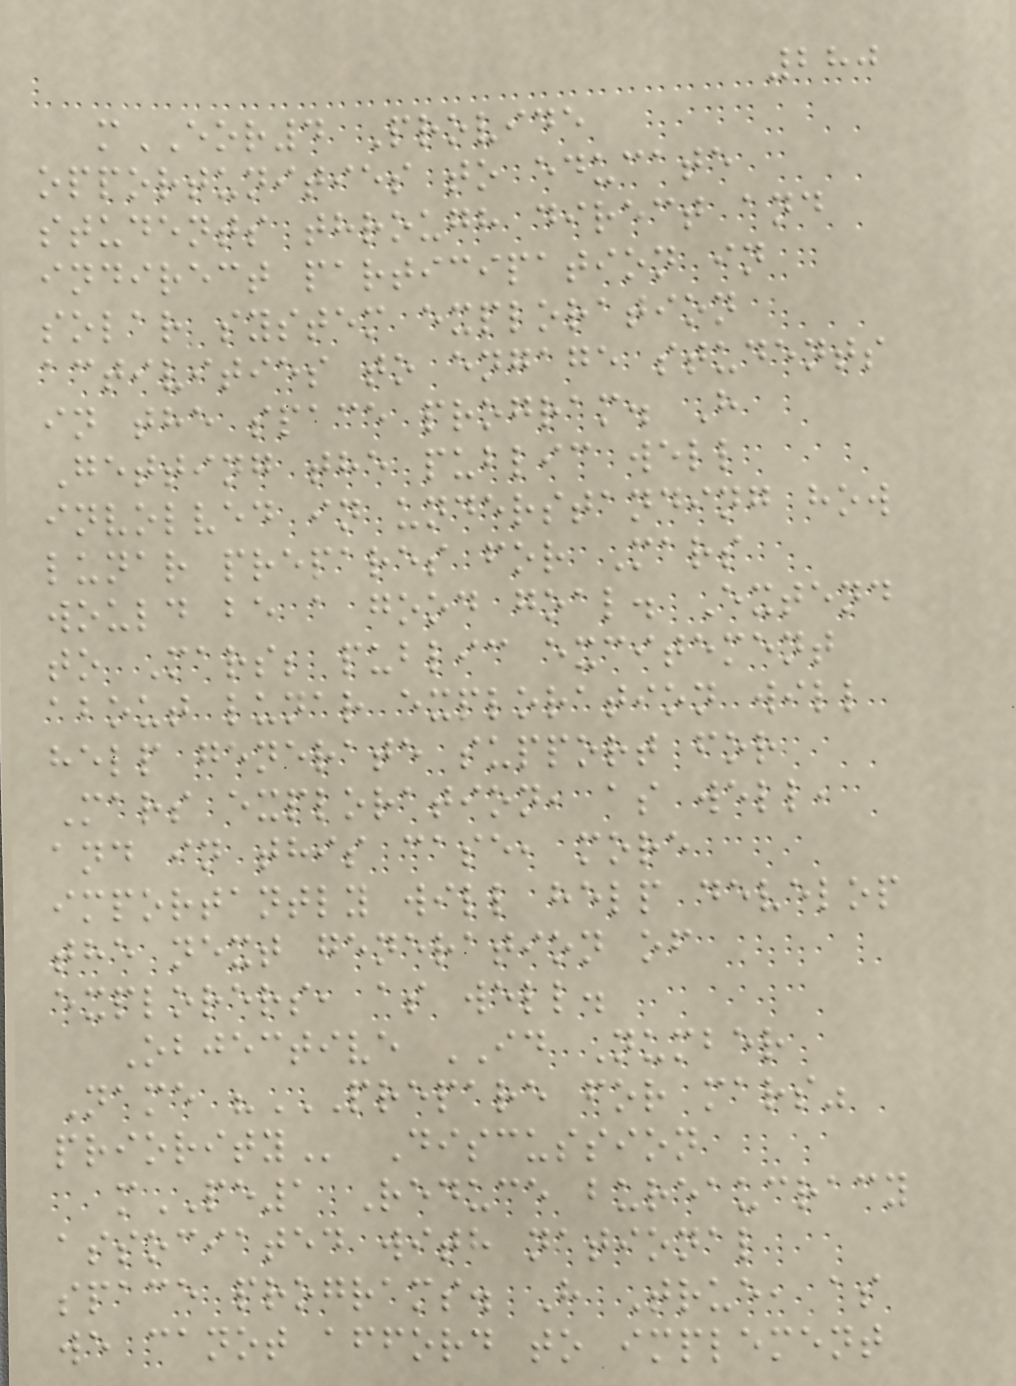280
mEOR4 Provide
opportunities to educate
students through direct and
indirect participation in
solar system exploration
activities to engage students
in the space program. H
Getting the public well
involved in understanding how
lunar prepares for Mars
would be a good goal. Extend
to Mars; public excitement
about lunar exploration will
help generate support for
Mars exploration, as well,
and in this case, more
importantly will help develop
the next generation of
explorers, as well.
Objective ID Number
Name "PREPARE FOR MARS"
PRIORITY Discussion
mPE1 Reduce bureaucracy
associated with national
space programs. H True, as
we canot afford to implement
